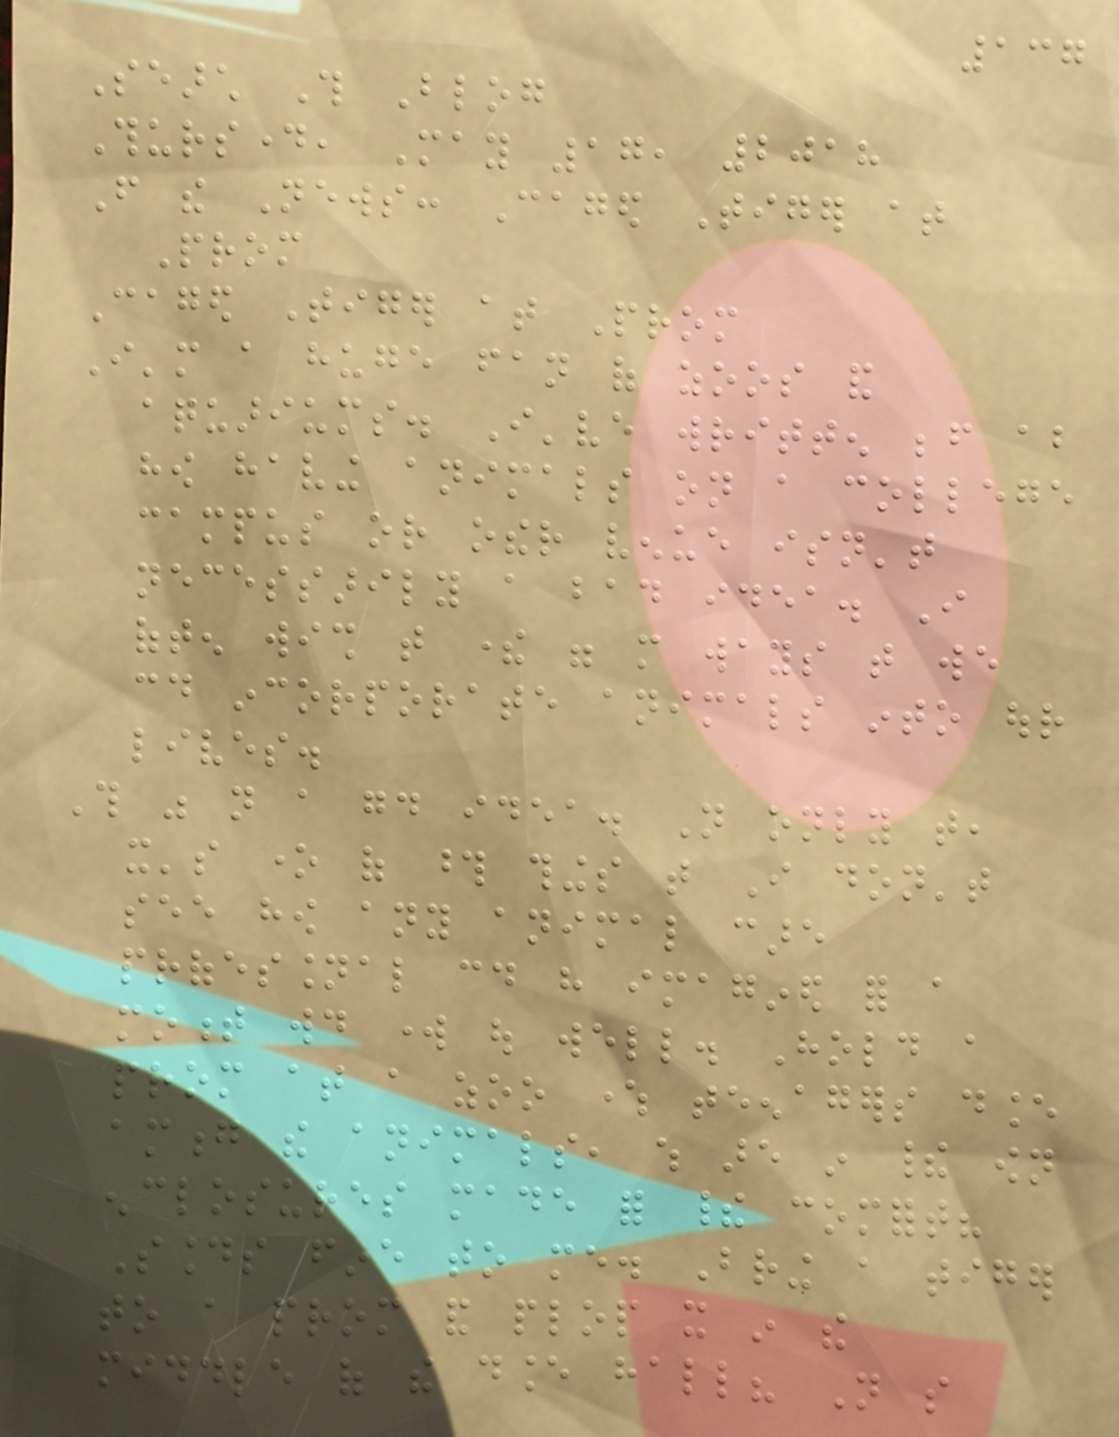137
Search This Blog
Thursday, May 17, 2018
From the News: Caged Tiger at
Prom
Caged Tiger at Prom
I'm a huge fan of zoos and
aquariums. I've written before about
how having animals on a college
campus or other venue isn't
necessarily a bad idea. I
often wish that there were more ways that we
could incorporate animals into our
lives.
This was not a good idea. Not only that,
it's one of those things that I don't
see how any animal care
professional could have imagined for a
moment would work out well. Hold a
prom at a zoo where teenagers dance
among the animals, which are in their own
enclosures made for their comfort?
Sounds fine to me. Bring a tiger
to a prom and plop it in the
middle of the dance hall? Not so
